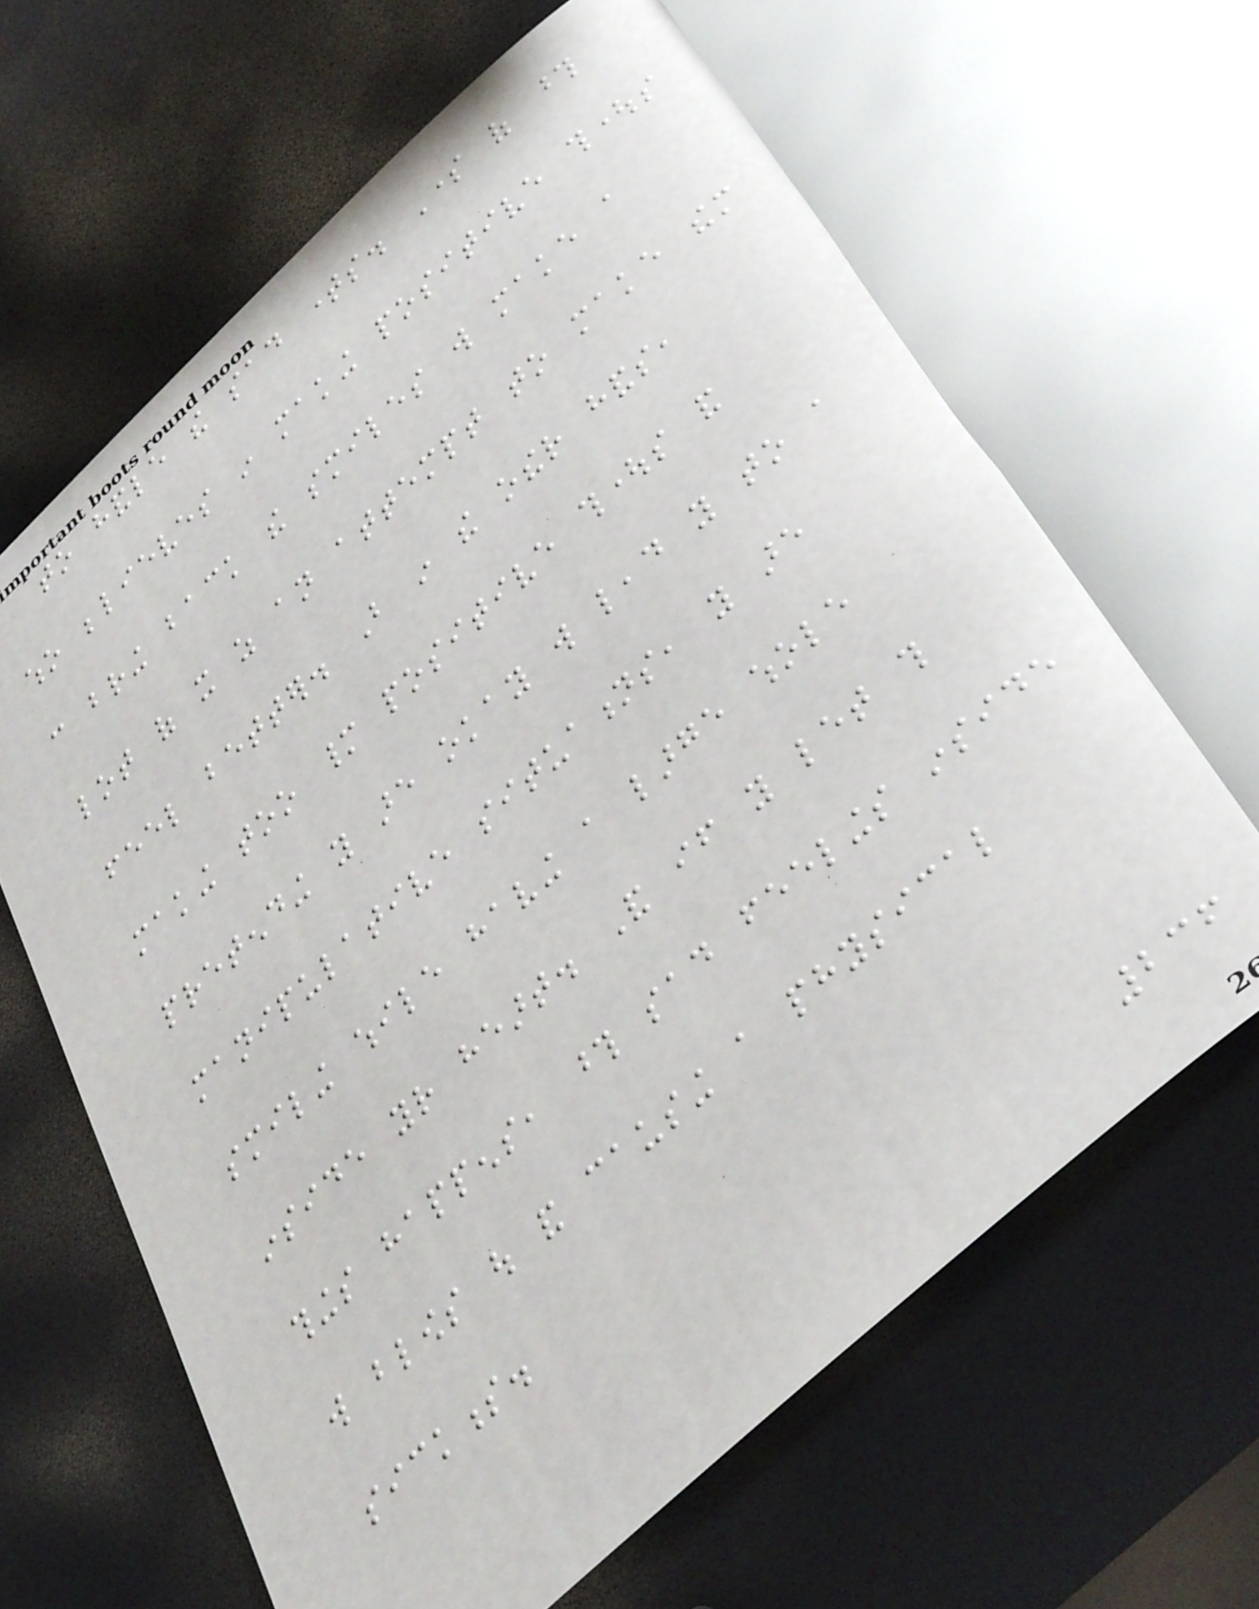to handle the sad times. Some of those
who believes in making positive thoughts
can bring back the smiles will make a
lot of it as an attempt to make them
feel better. But in the other hands,
making too many positive thoughts and
pretending you are okay will lead you to a
manipulative situations, you are
smiling while having a large whole
inside your heart. And if you let this
things happens, those sad feelings inside
will blows out and causing a physical
sickness.
236
